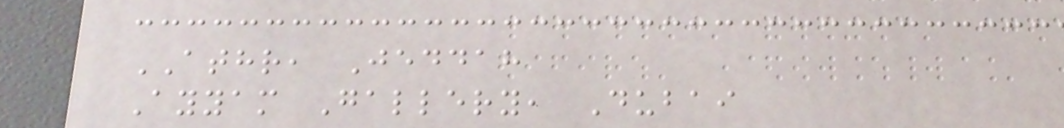ATHR, Jeddah
Ayyam Gallery, Dubai
